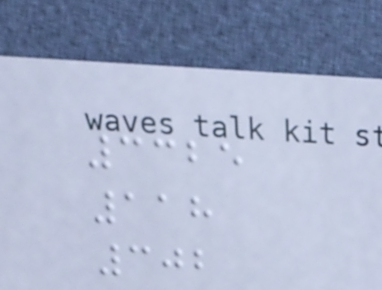3325
118
302
